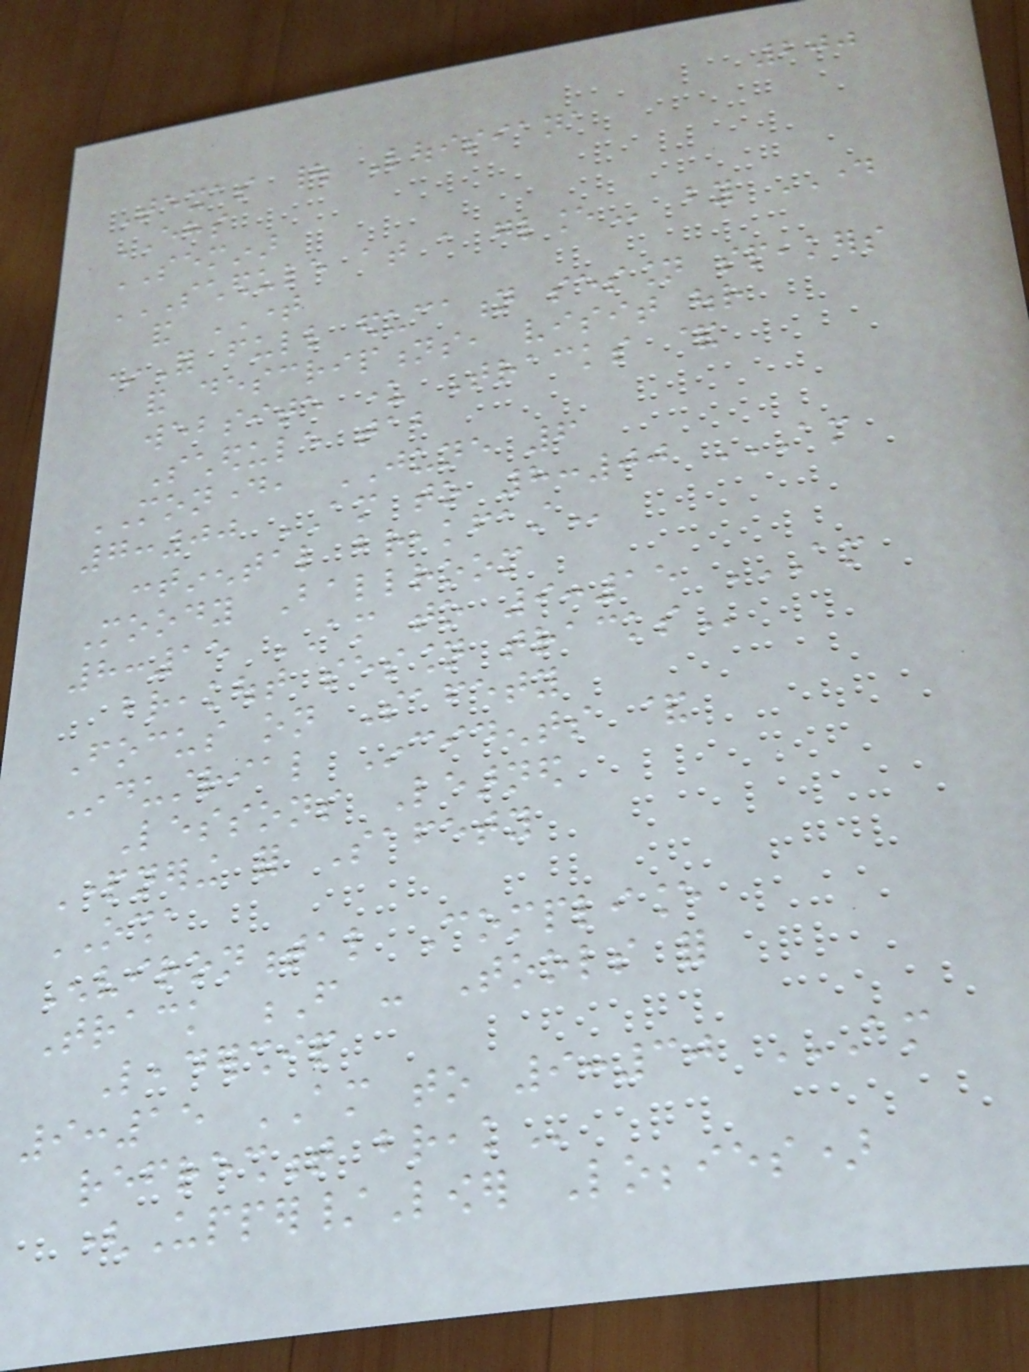200
Texas | Louisiana
EHS
SEMINAR
SCHEDULE AT A GLANCE by DAY
and TIME
*For full education session speakers
and descriptions, visit our
website under Tracks &
Schedule tab
MONDAY, JUNE 6
7:00 AM to 8:00 AM
CONTINENTAL BREAKFAST
Moody Ballroom
8:15 AM to 9:15 AM
BREAKOUT SESSION TRACKS
Focus on Safety
Industrial Incidents &
Lessons Learned
Partnering for Safety
OSHA
Environmental Compliance
Track F - Tools for
Leadership
9:15 AM to 9:30 AM
REFRESHMENT BREAK
(Upper/Lower Lobbies)
